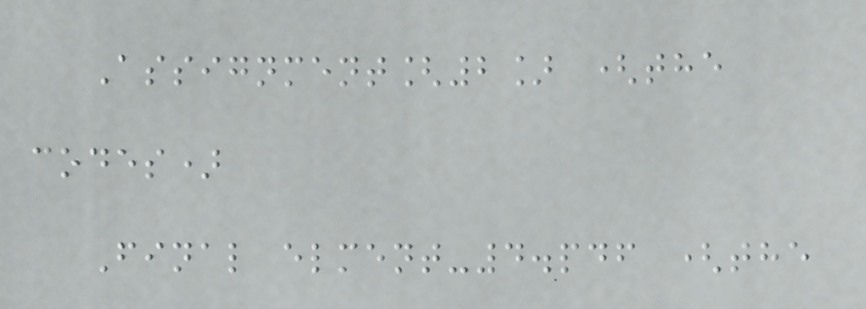Assignment[2] (the
codes)
Final elment-4.pdf (the
